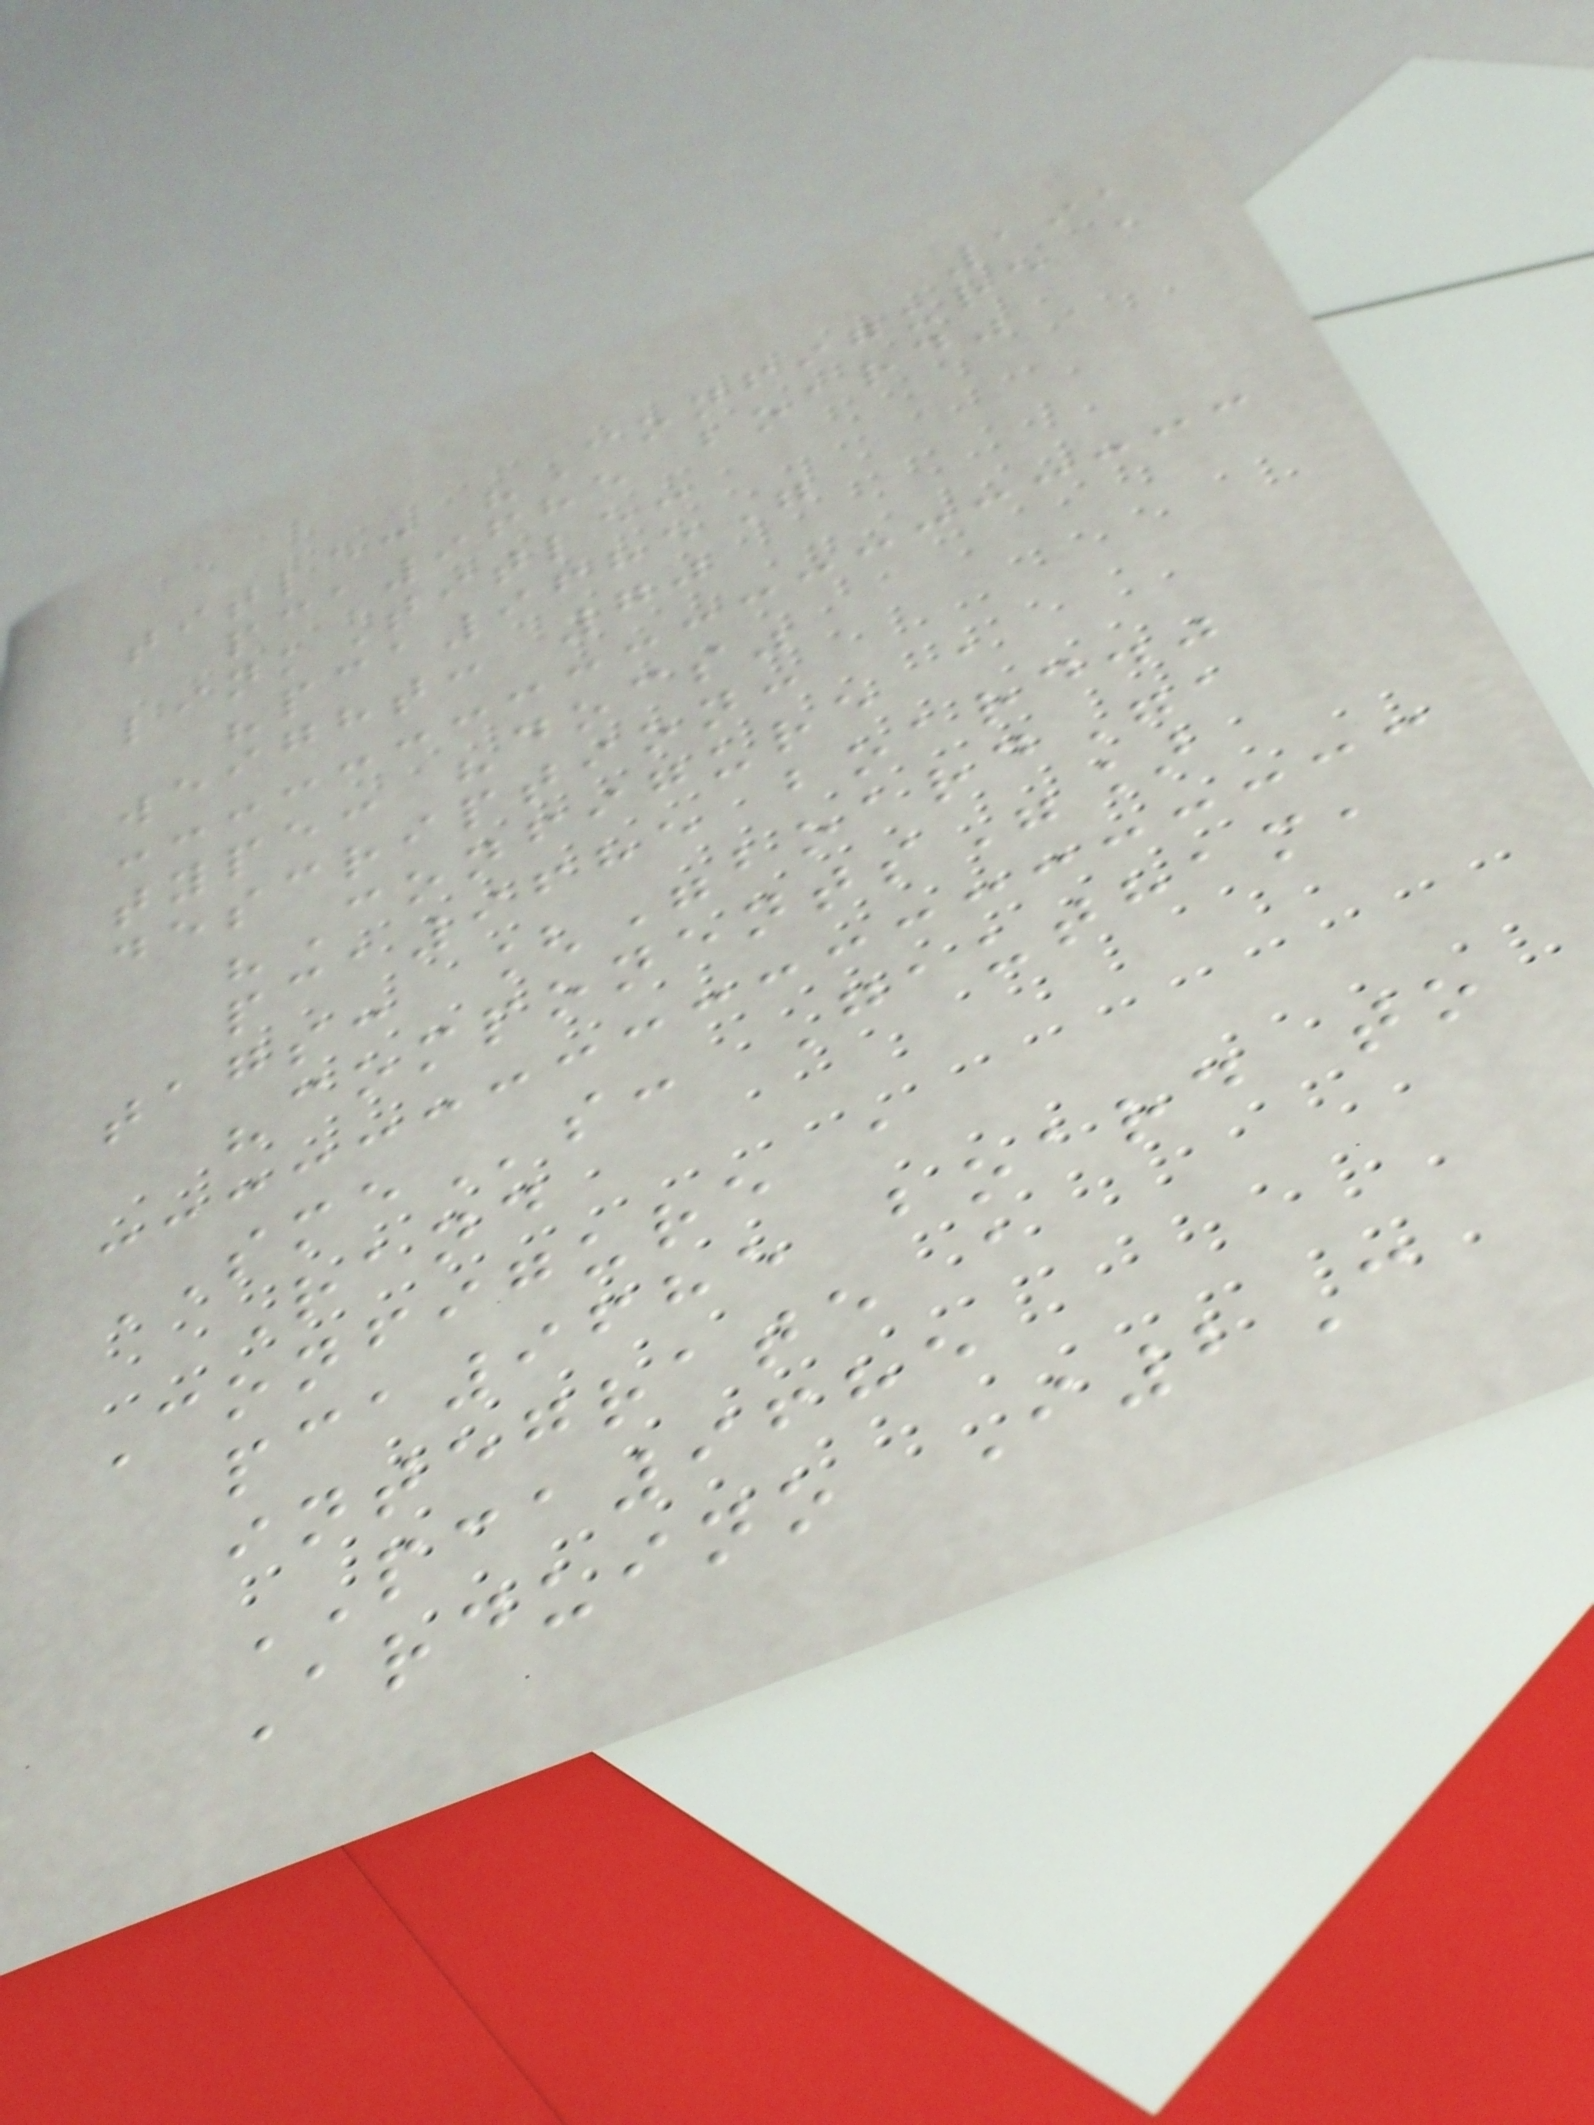191
title: "Configure a
pca9685 board"
linkTitle:
"pca9685"
weight: 70
type: "docs"
description:
"Configure a
pca9685 board."
tags: ["board",
"components"]
SMEs: Gautham,
Rand
Configure a
pca9685 board to
integrate a
PCA9685
Arduino I2C
